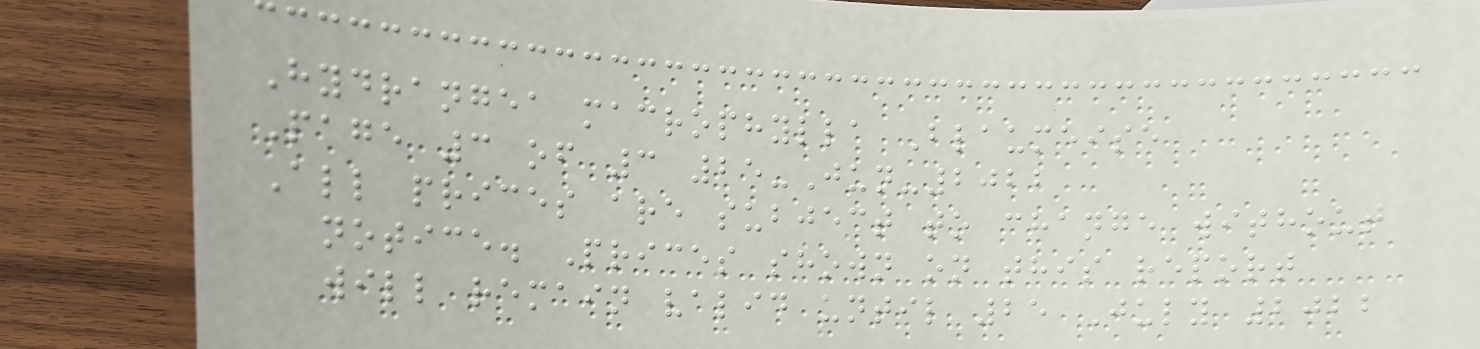Hydrangea macrophylla Blaumeise
Page 3 of 3 25-Jun-2022
All prices are subject to change without
notice. Prices shown on this report
will remain valid until 25 July 2022
